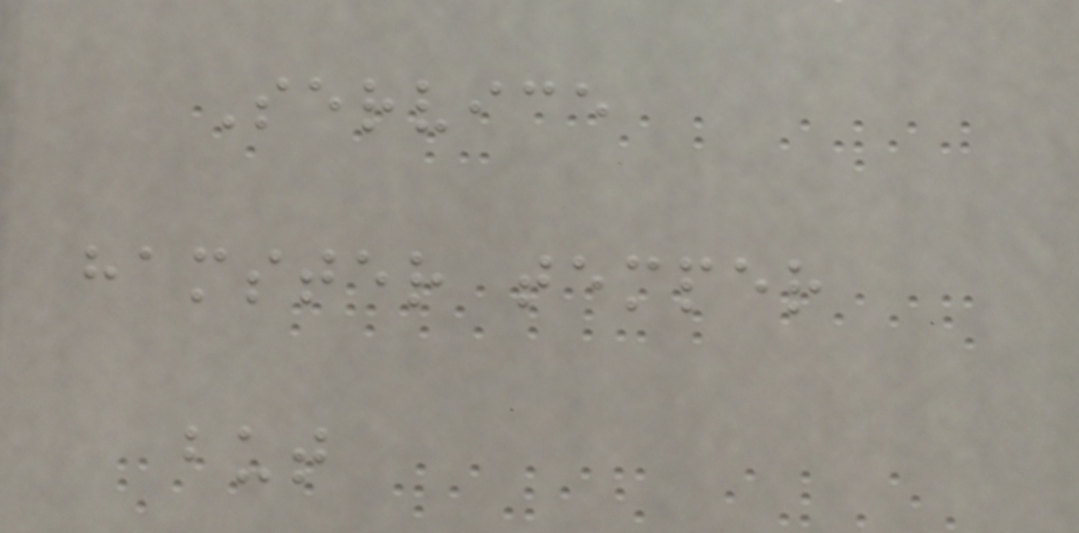Service
hamster temper
but
